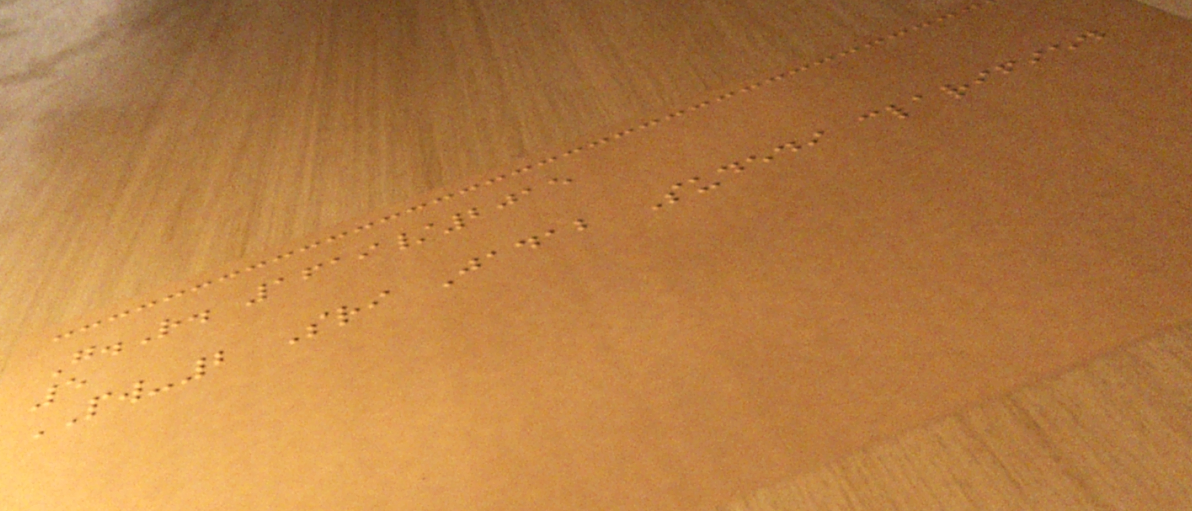G.R. 1619/2015
5
PW-2 Sri Jadab Sudedi clarified
